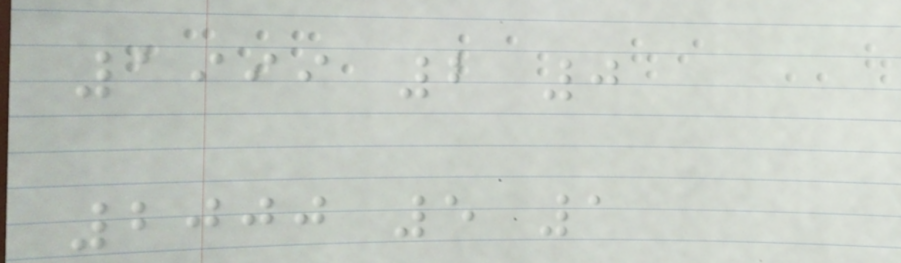1999 2 0
2000 5 1
